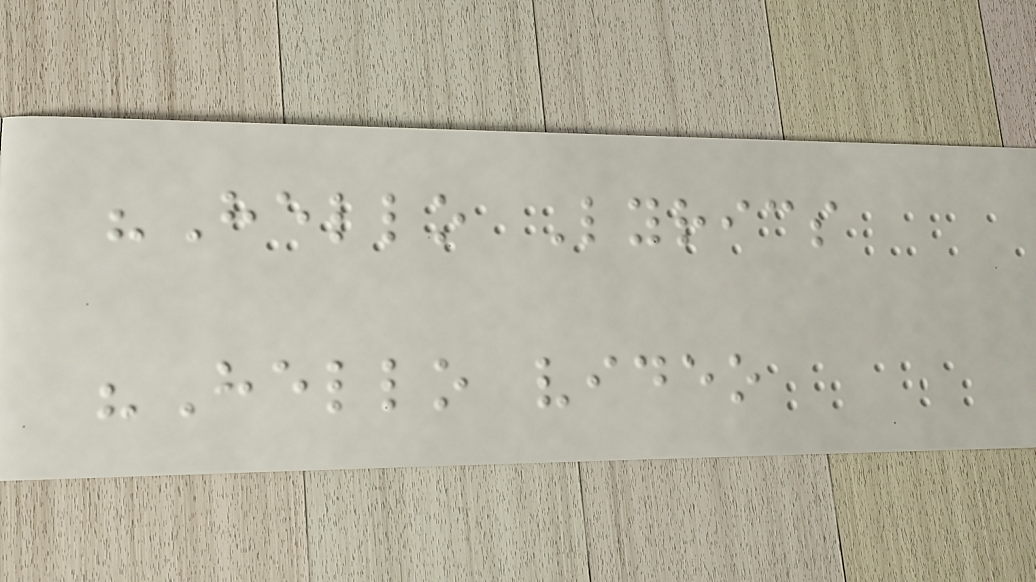"Hello Lyrics
"Hello video
